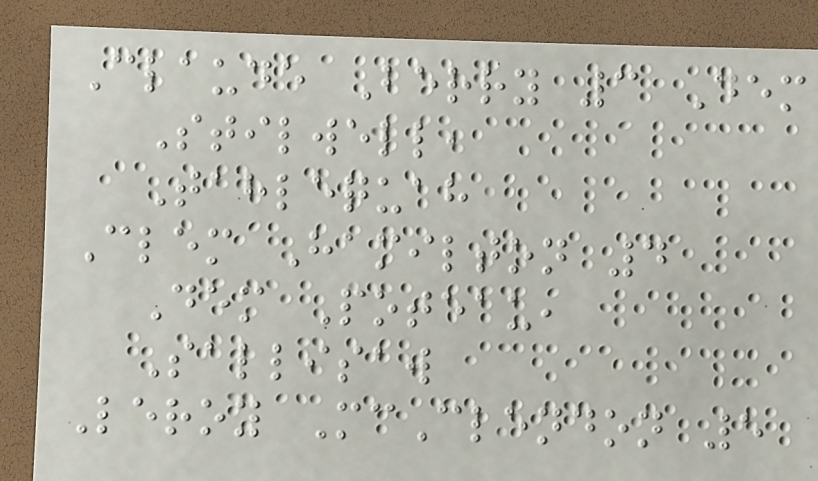Claude Berry 3 Dem
Stilwell,
Tahlequah
Clem Hamilton 4
Dem Poteau,
Sallisaw
Leroy McClendon 5
